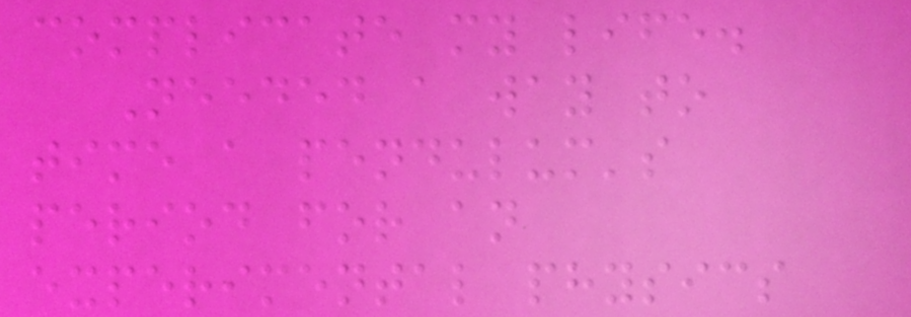complicate my life.
Needed a way to
time a pendulum's
period for an
experimental physics
